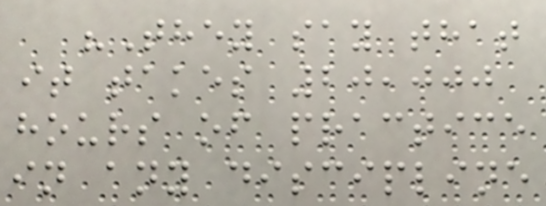"They say that
it takes 20,000
hours of practice
in any discipline
